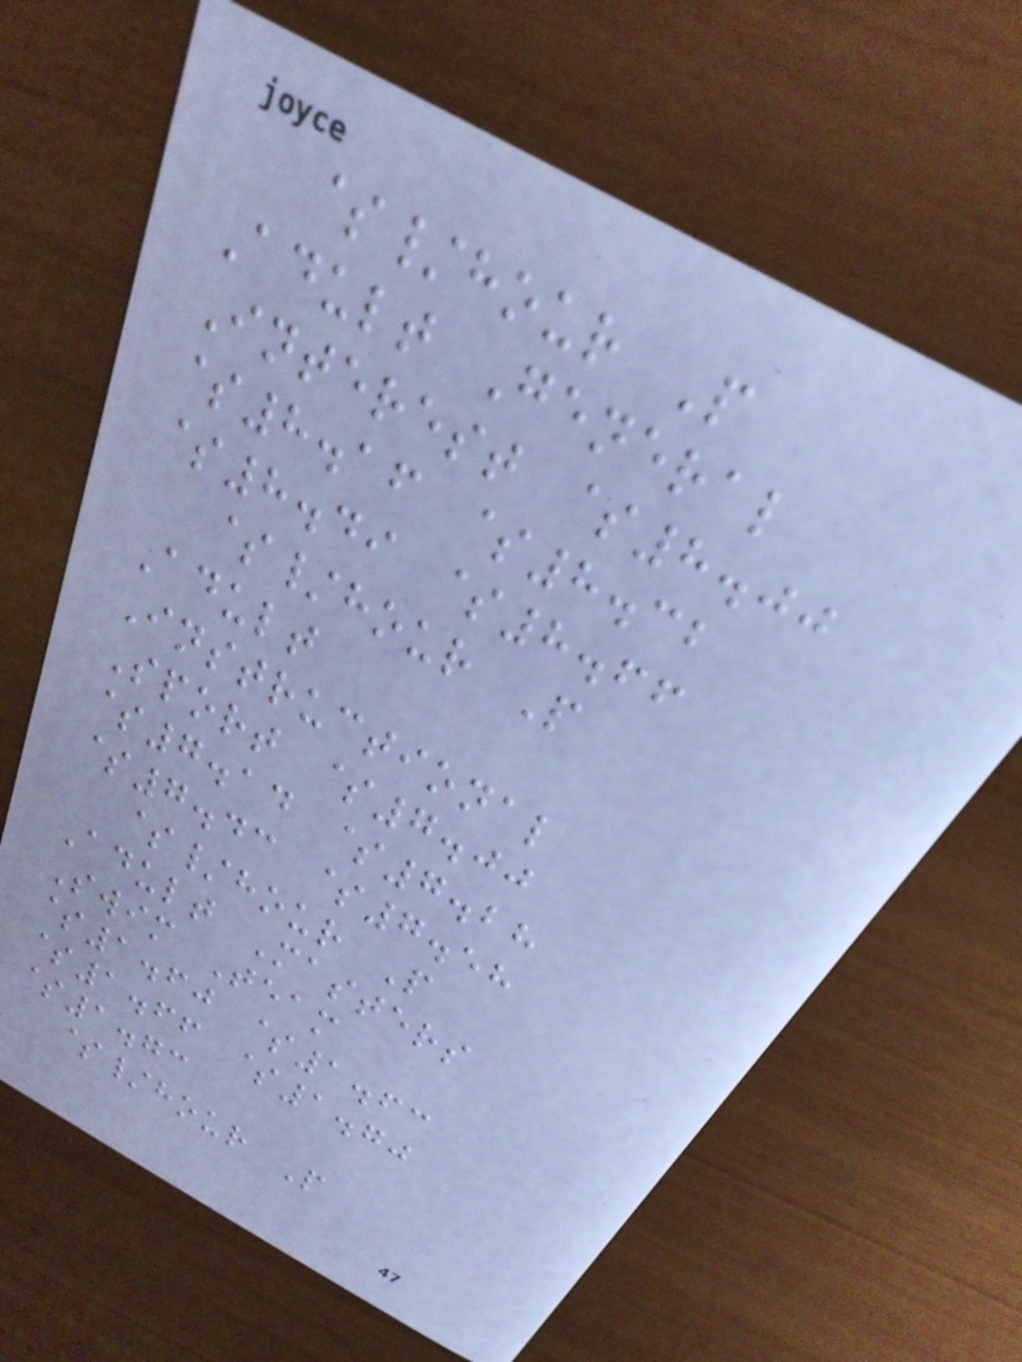$/hour P
Adult General
Interest $8.00
$8.16 $8.32
$8.49 $8.66
$/hour P
Adult
Instructional
Sport $7.00
$7.14 $7.28
$7.43 $7.58
$/hour P
Adult Masters
Swim Team
$1.60 $1.63
$1.66 $1.70
$1.73
$/hour P
